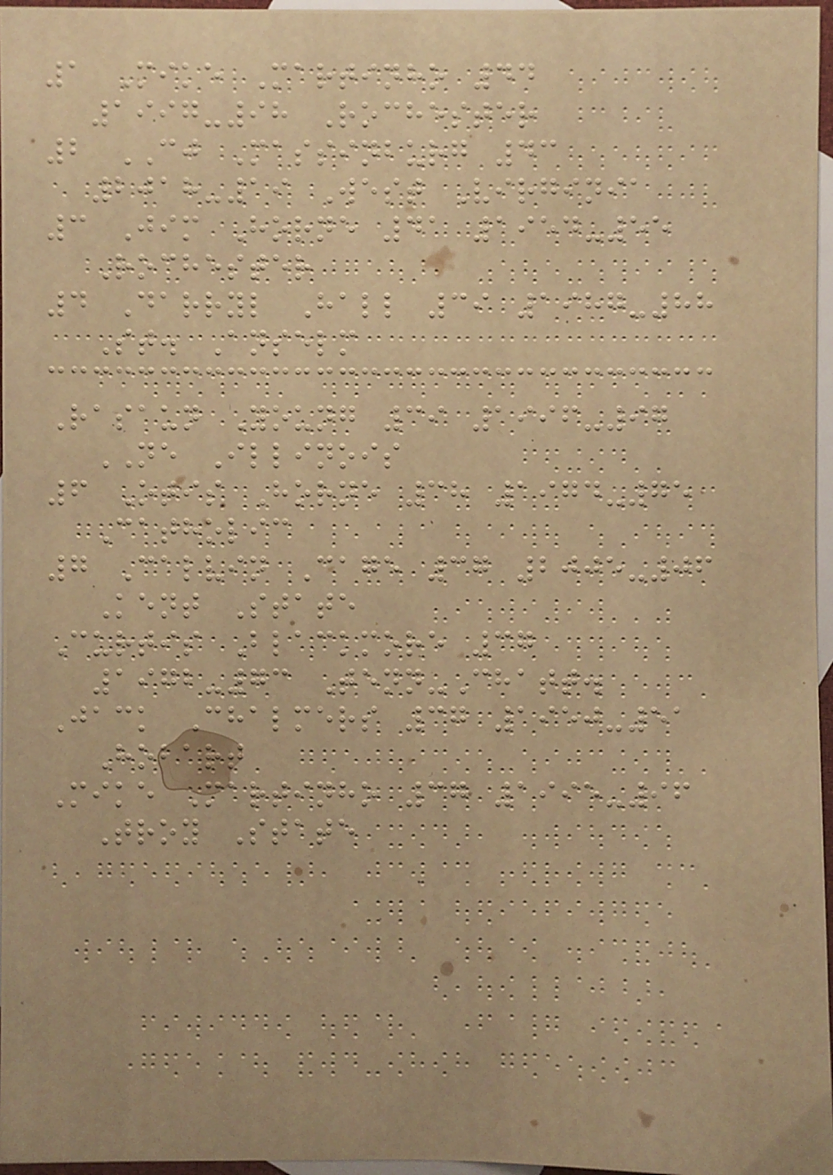1 Mike Martinho 44
1997-98 Rochester
2 CJ Massinburg 43
2018-19 West Virginia
3 Jim Horne 41 1954-55
Rochester
4 Darryl Hall 39 1987-88
St. Anselm
Rasaun Young 39 1996-97
NE Illinois
6 Otis Horne 38 1974-75
Catholic
7 Calvin Cage 37 2005-06
Kent State
Curtis Blackmore 37
1972-73 Tenn-Chatt.
Jack Chalmers 37 1950-51
Hobart
Mike Martinho 37 1995-96
Troy State
